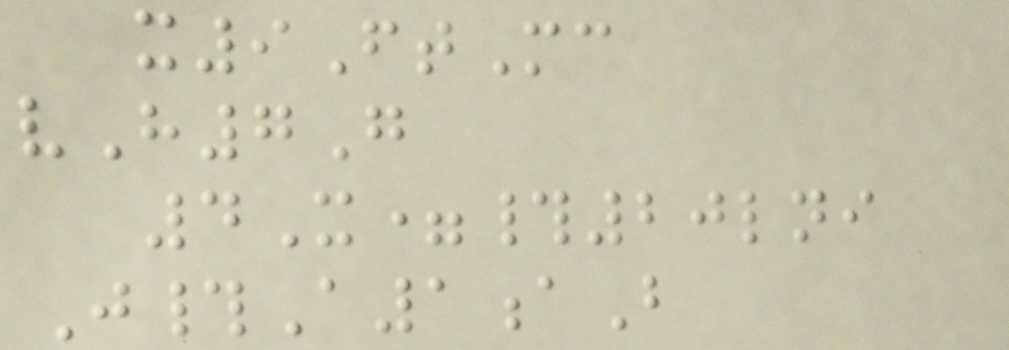x9FtMc
vH7G
4X=#20lni
J#A1aB
